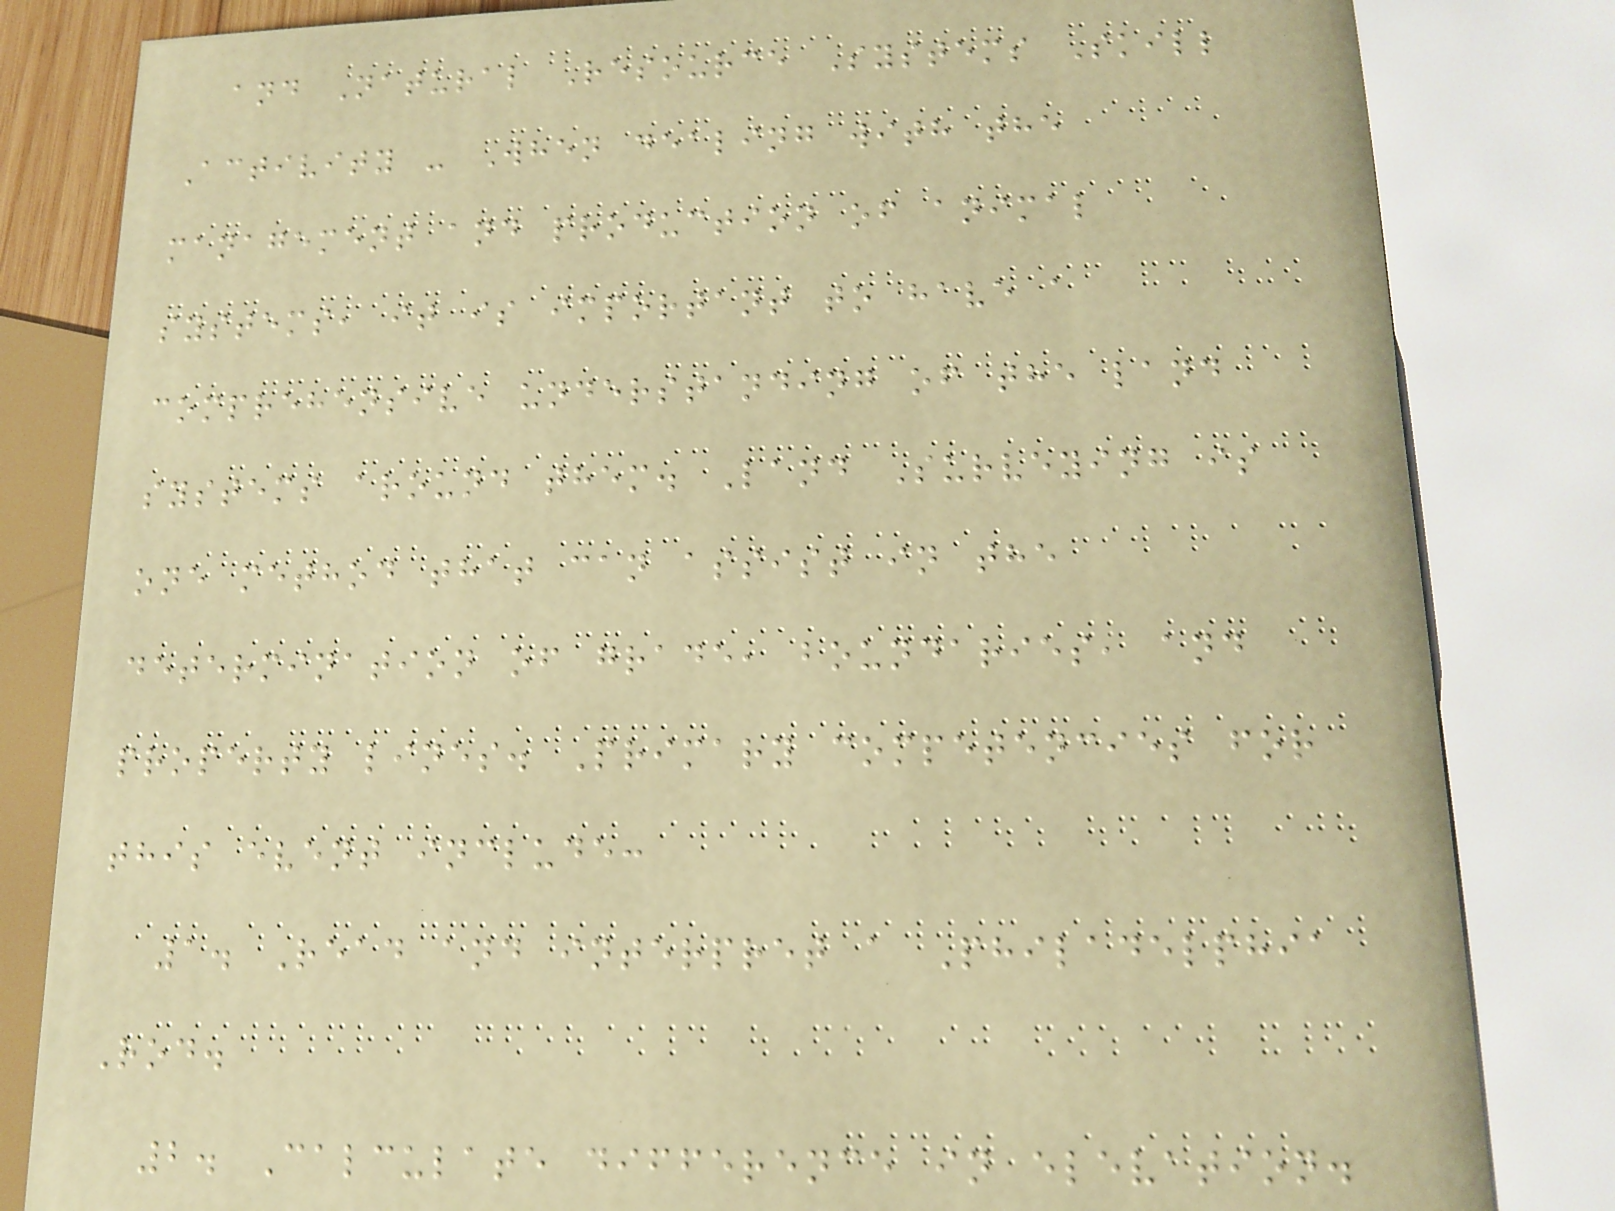and Natural Resource Systems Skill
Activity - When dealing with the
management and production of animal
systems, it is important to have a
comprehensive understanding of the land
systems around them. Land Surveying is
one method that can assist in the
determination of grade, boundaries, and
property lines. Primary competencies for
this event include:
1. Read and interpret a Philadelphia
Rod.
2. Calculate difference in elevation.
